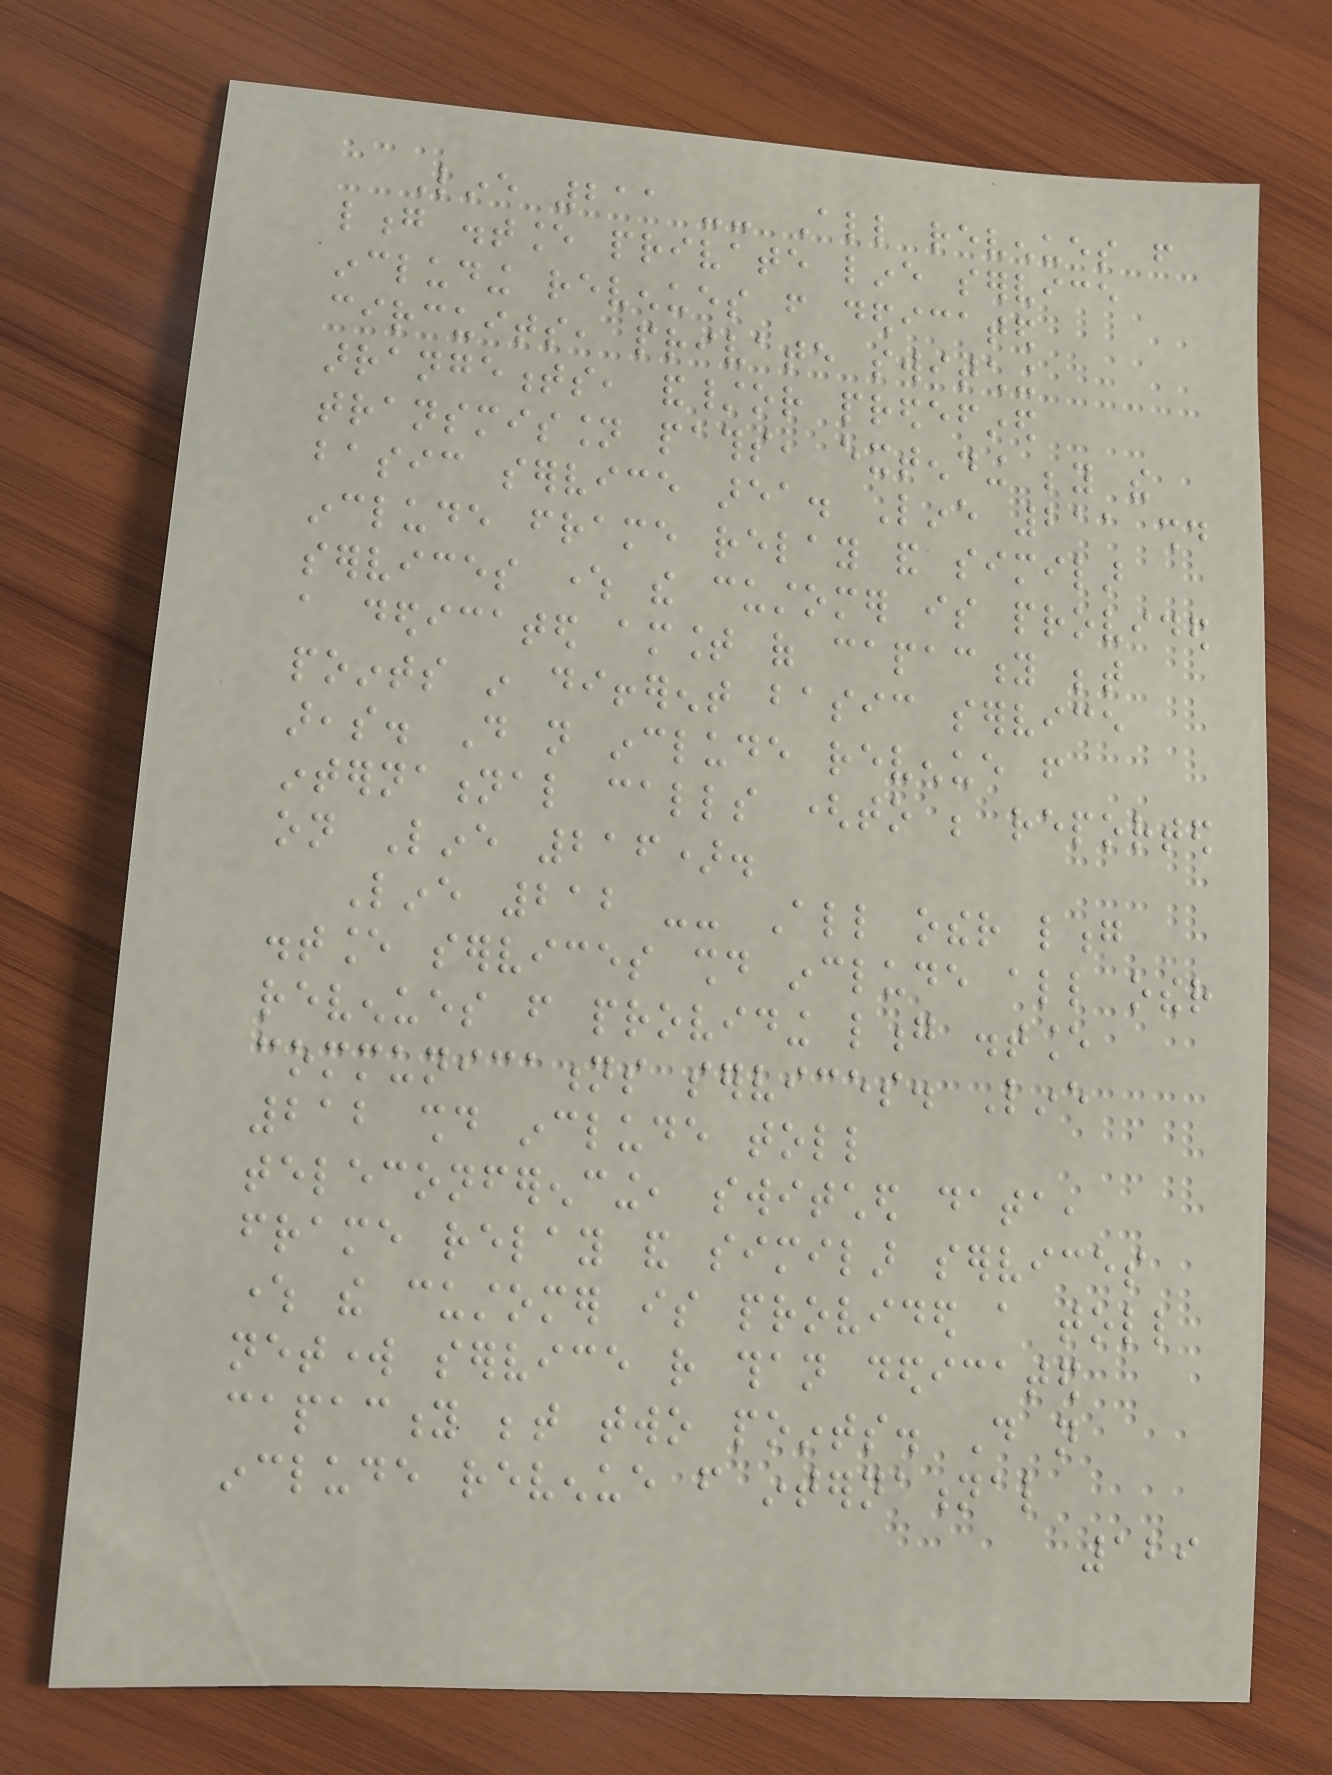Line 211 -- All revenues from
long distance private line service
including revenues from dedicated
circuits, private switching
arrangements, and/or predefined
transmission paths, extending beyond the
basic service area. Line 211 should
include frame relay and similar
services where the customer is provided
a dedicated amount of capacity between
points in different basic service
areas. Do not include revenue from
international calls (to be reported
on Line 216).
Line 212 -- All other long
distance services should include all other
revenues from providing long distance
communications services. Line
212 should include toll
teleconferencing, switched data,
frame relay and similar services
where the customer is provided a toll
network service rather than dedicated
capacity between two points. Do not
include revenue from international
129
